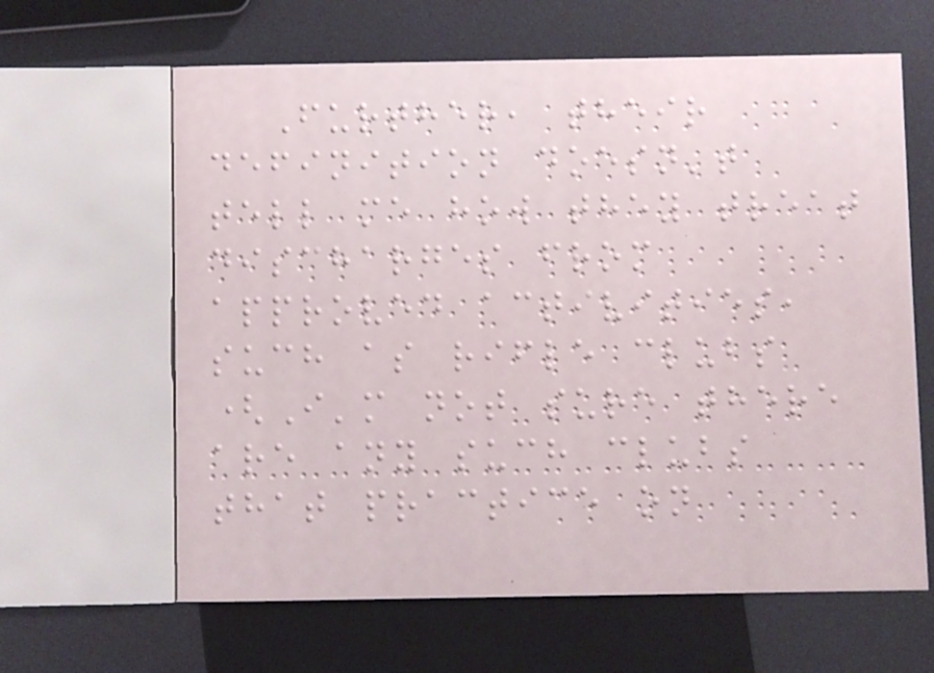Further, their
definition doesn't
tell me how they treat
discharges from
approved activities,
such as rifle clubs
(I'm not sure there
are any such clubs
that practice on
